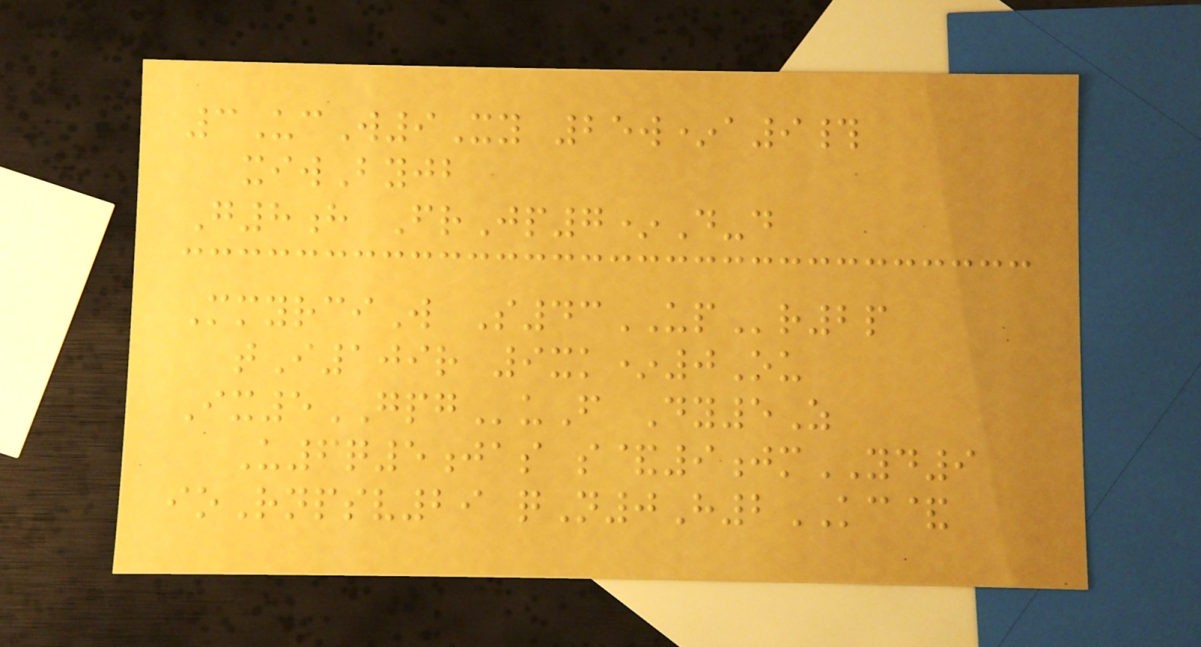3UcW9Xy 25w*a9#
xiwByjb
G8h FrJp7*D-d
MmyrciW S43UPr2p
tI109r 9xk*0Ou
Ix5GPGuF Dy5Z
U6q5jas s&9jmYD9
ioRnpsv29 qN0H2KC&
